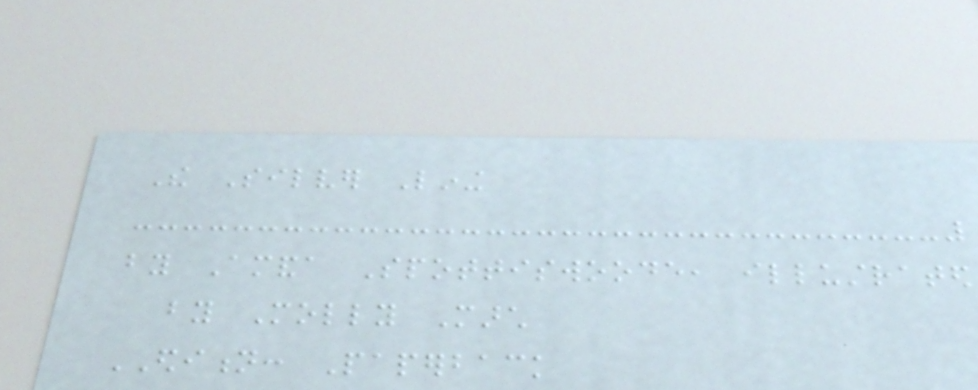The Silver Lining
by Amanda Spottiswoode, illustrated
by Molly March
EDITION: Paperback
